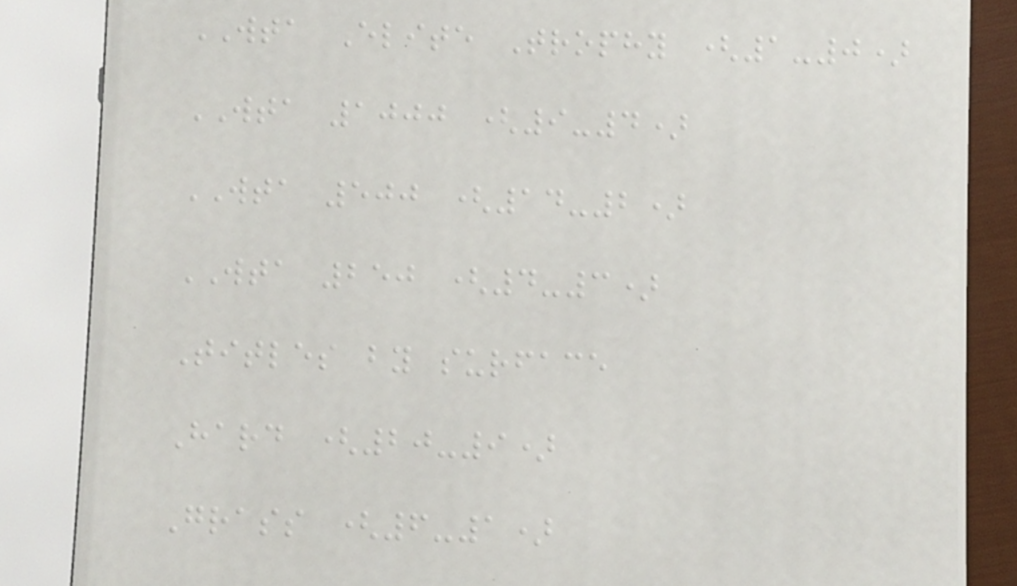WTA Elite Trophy (1-0)
WTA 1000 (9-4)
WTA 500 (14-2)
WTA 250 (4-3)
Titles by surface
Hard (20-9)
Grass (6-1)
